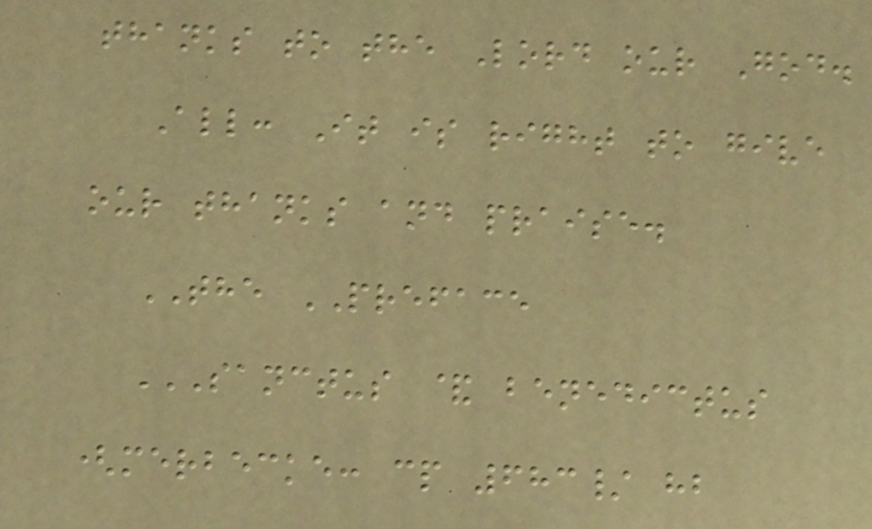thanks to the Lord our God.
All: It is right to give
our thanks and praise.
THE PREFACE
SANCTUS & BENEDICTUS
(MERBECKE: CP 683/ HB
